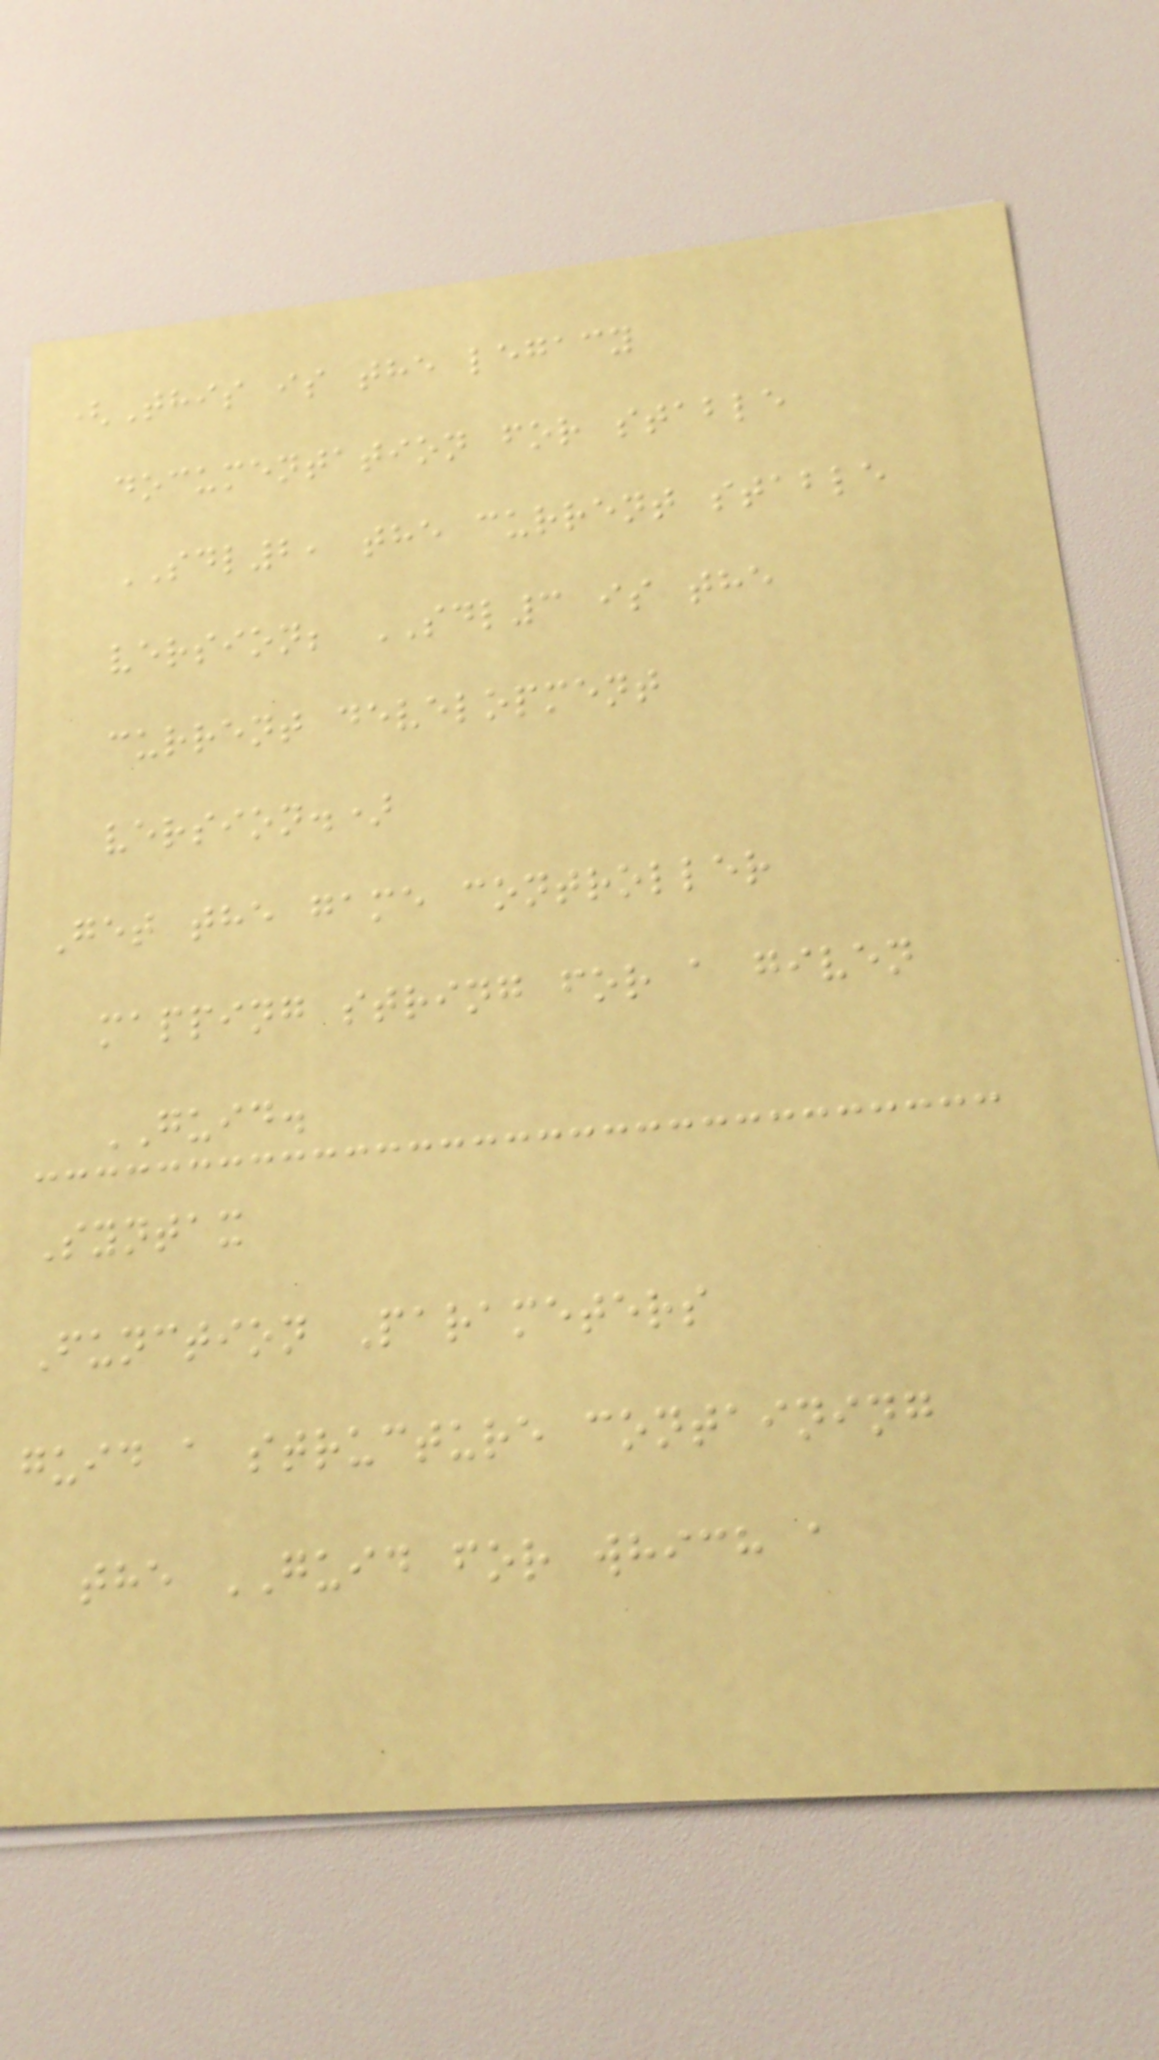(This is the legacy
documentation for stable
SDL2, the current stable
version; SDL3 is the
current development
version.)
Get the game controller
mapping string for a given
GUID.
Syntax
Function Parameters
guid a structure containing
the GUID for which a
